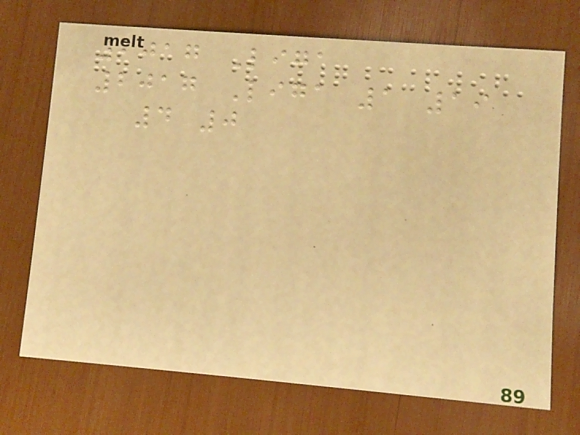2017 Liga
2017 Liga 1 19
4 0
